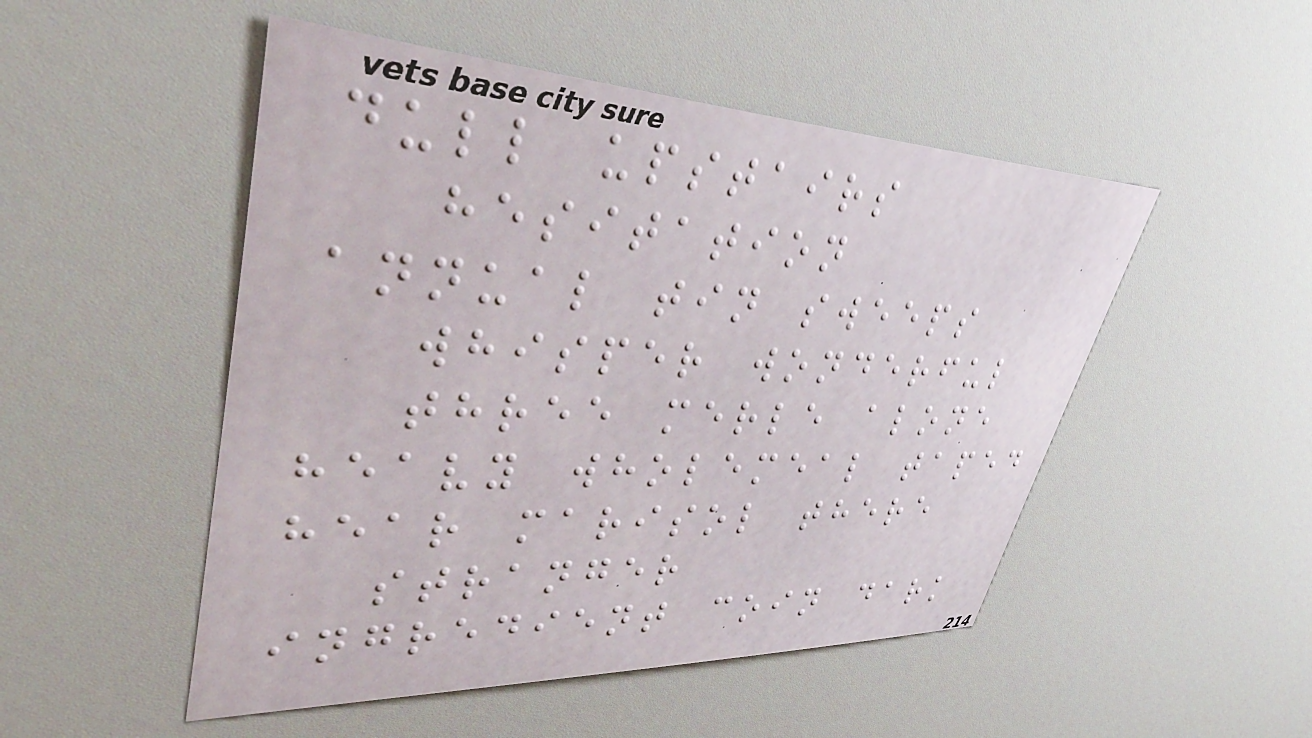dull upstairs
hesitation
annual tin sweeps
whisper wonderful
three merle alone
heavy wholemeal taped
hear marisol there
stranger
ingredient coin dark
